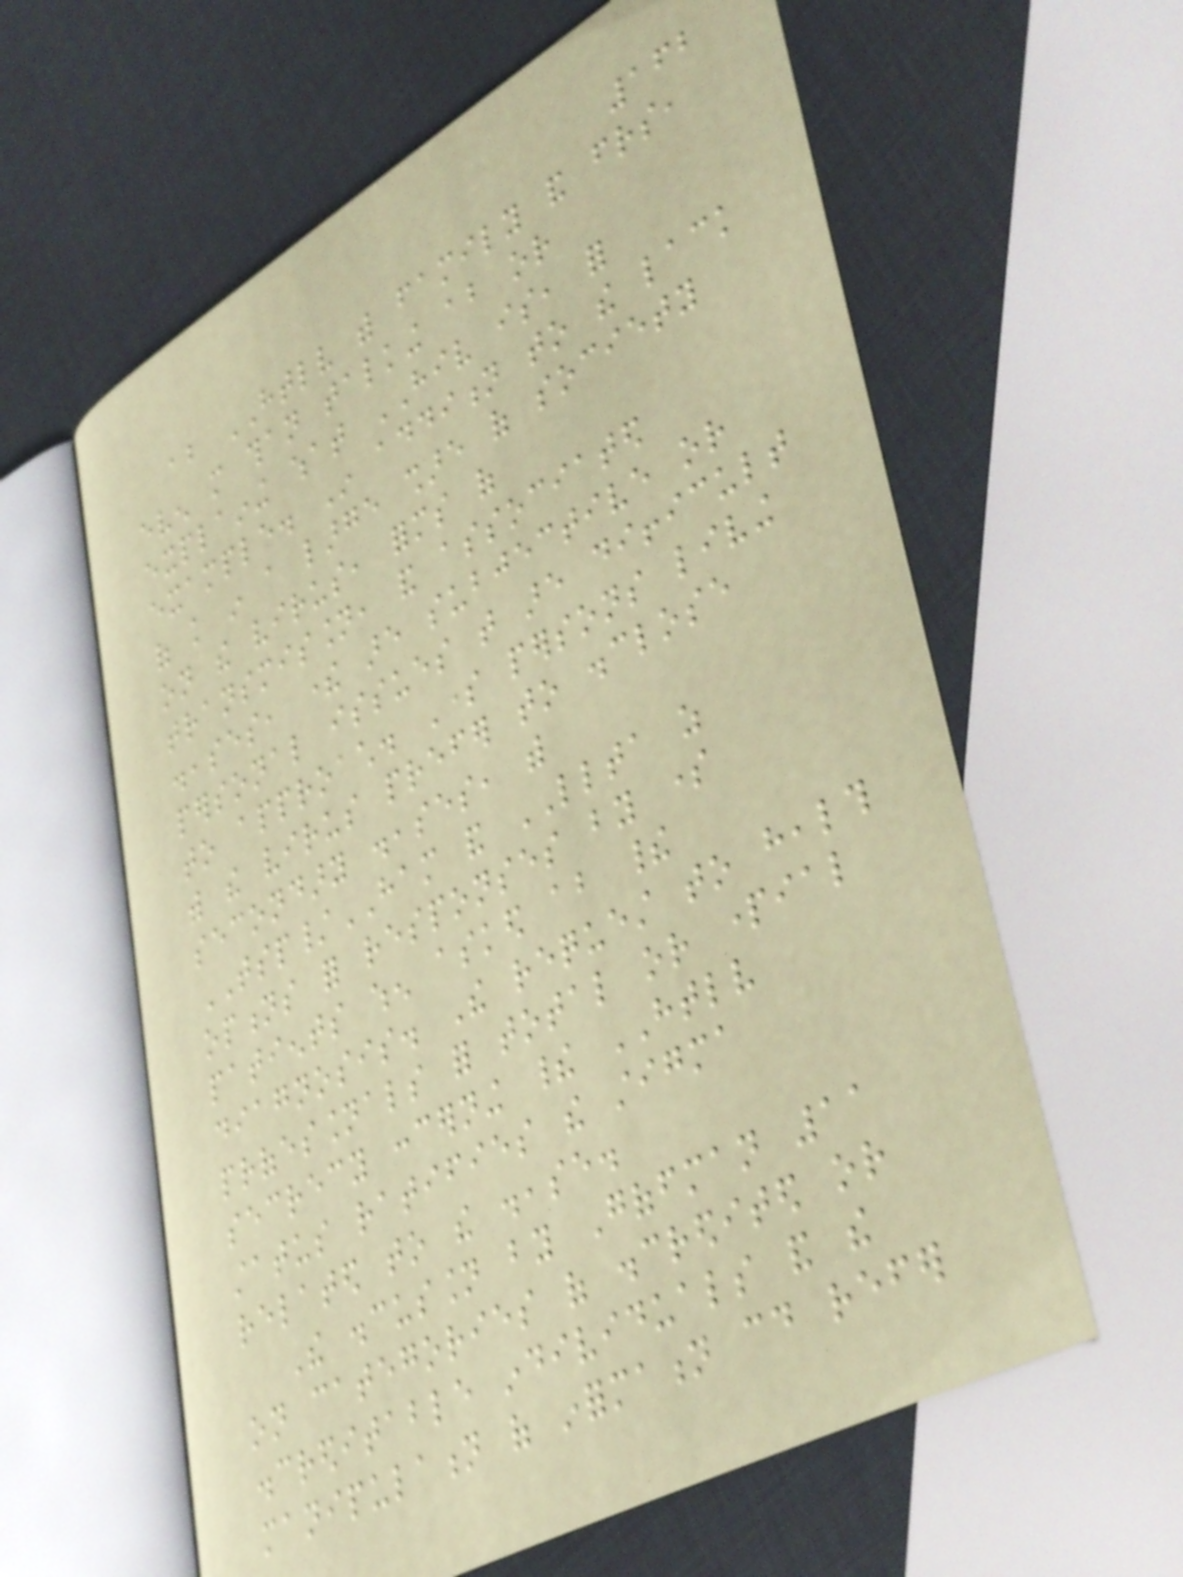162
about HTLV with family and friends,
even more than talking about or
explaining what HIV is, for
example. In addition to the lack
of knowledge in a large share of society
on the virus, forms of
transmission, and associated
diseases, there are subjective or
personal issues that are difficult
to approach. Some persons living
with the virus prefer to disclose
secondary diseases, with
TSP/HAM and LLTA as
options for responses by some
patients when asked about their
diagnosis. The request to health
professionals for total or partial
secrecy concerning their HTLV
status ratifies the stigma
related to the disease.
The discussion by Goffman 11
on categories of discredited or
discreditable individuals and the
manipulation of information could refer
